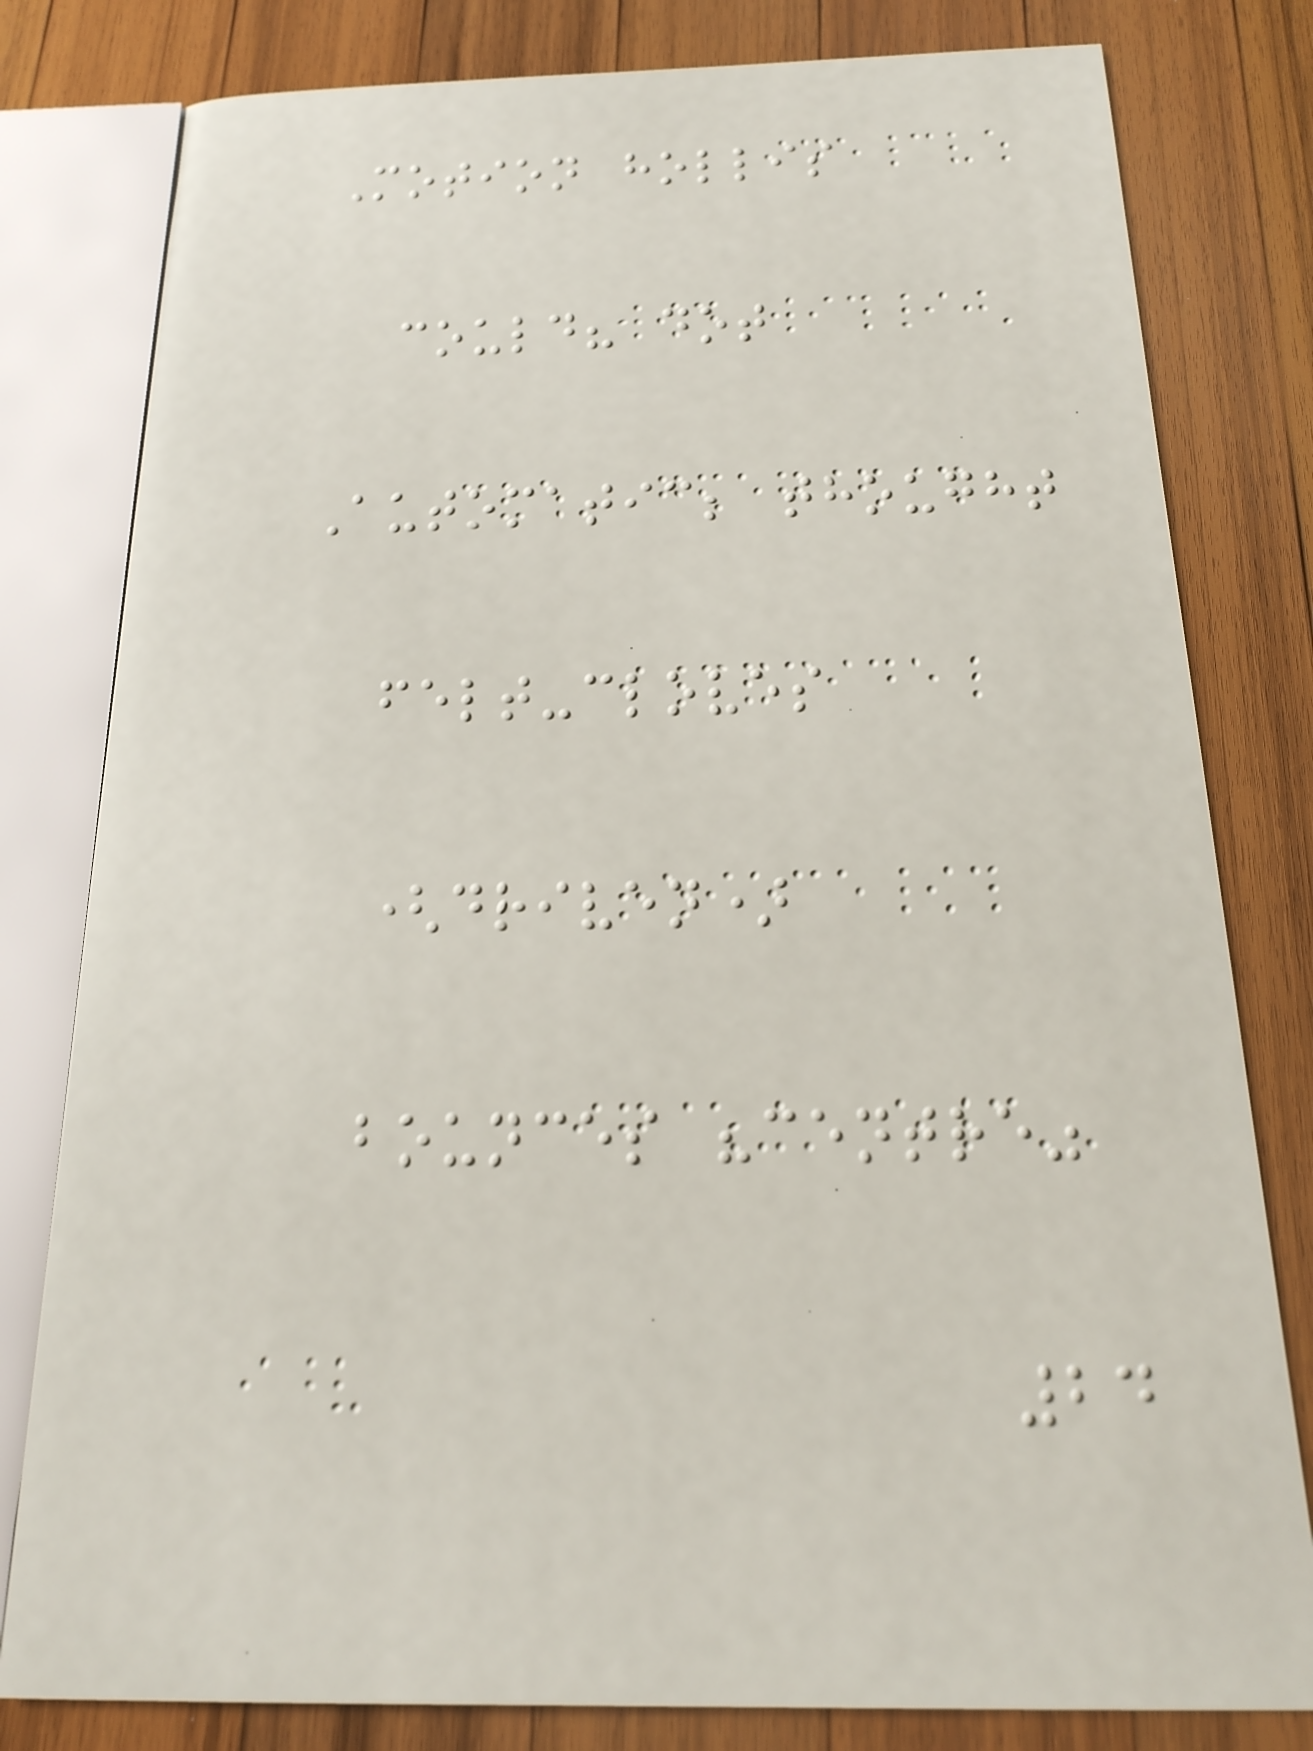Motion hollis
could? dot
Automatic; thought
felt-cloves
(driven)
bounces "centre"
24
